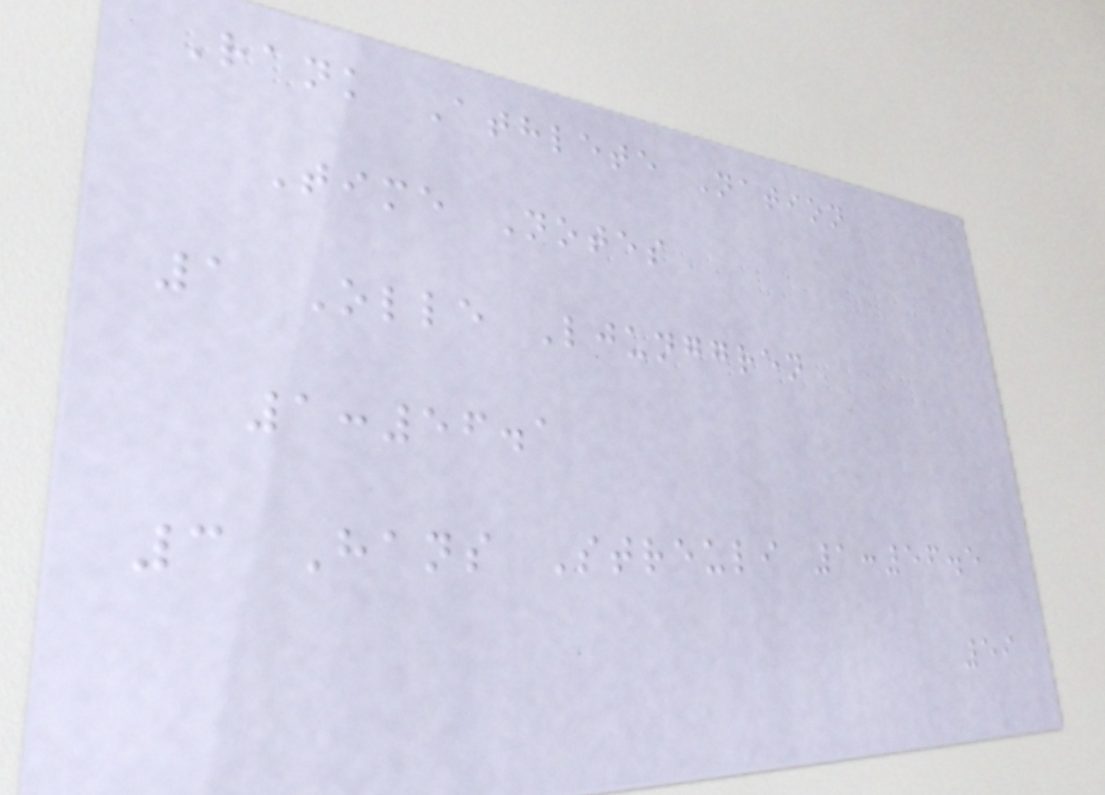Rank Athlete Nation
Time Notes
1 Olle Ljunggren
1:56.1
3 Hans Streuli 1:56.5
59
